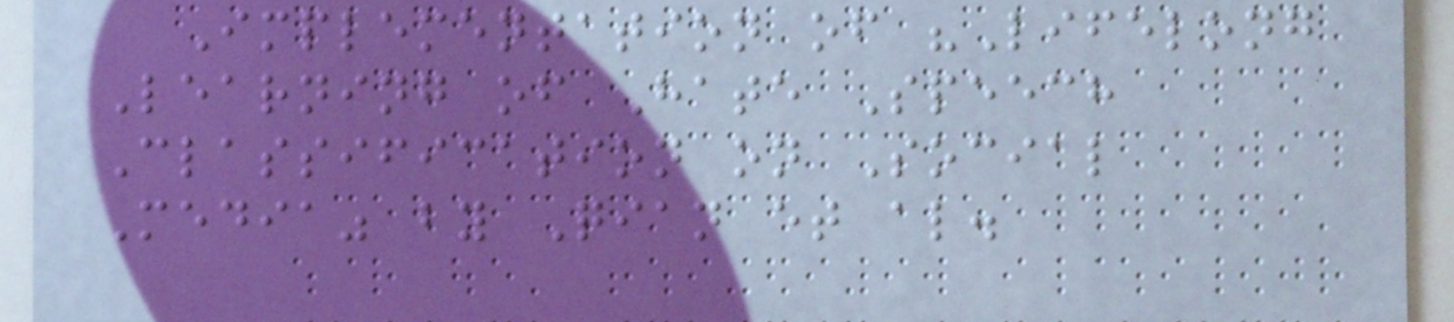Implementation of "Lifelong
Learning of Hate Speech
Classification on Social
Media" by Qian et al.
